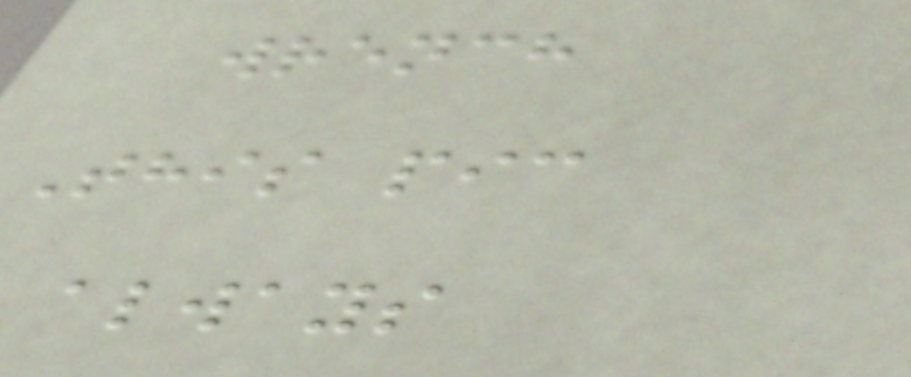wrench
This pic
always
